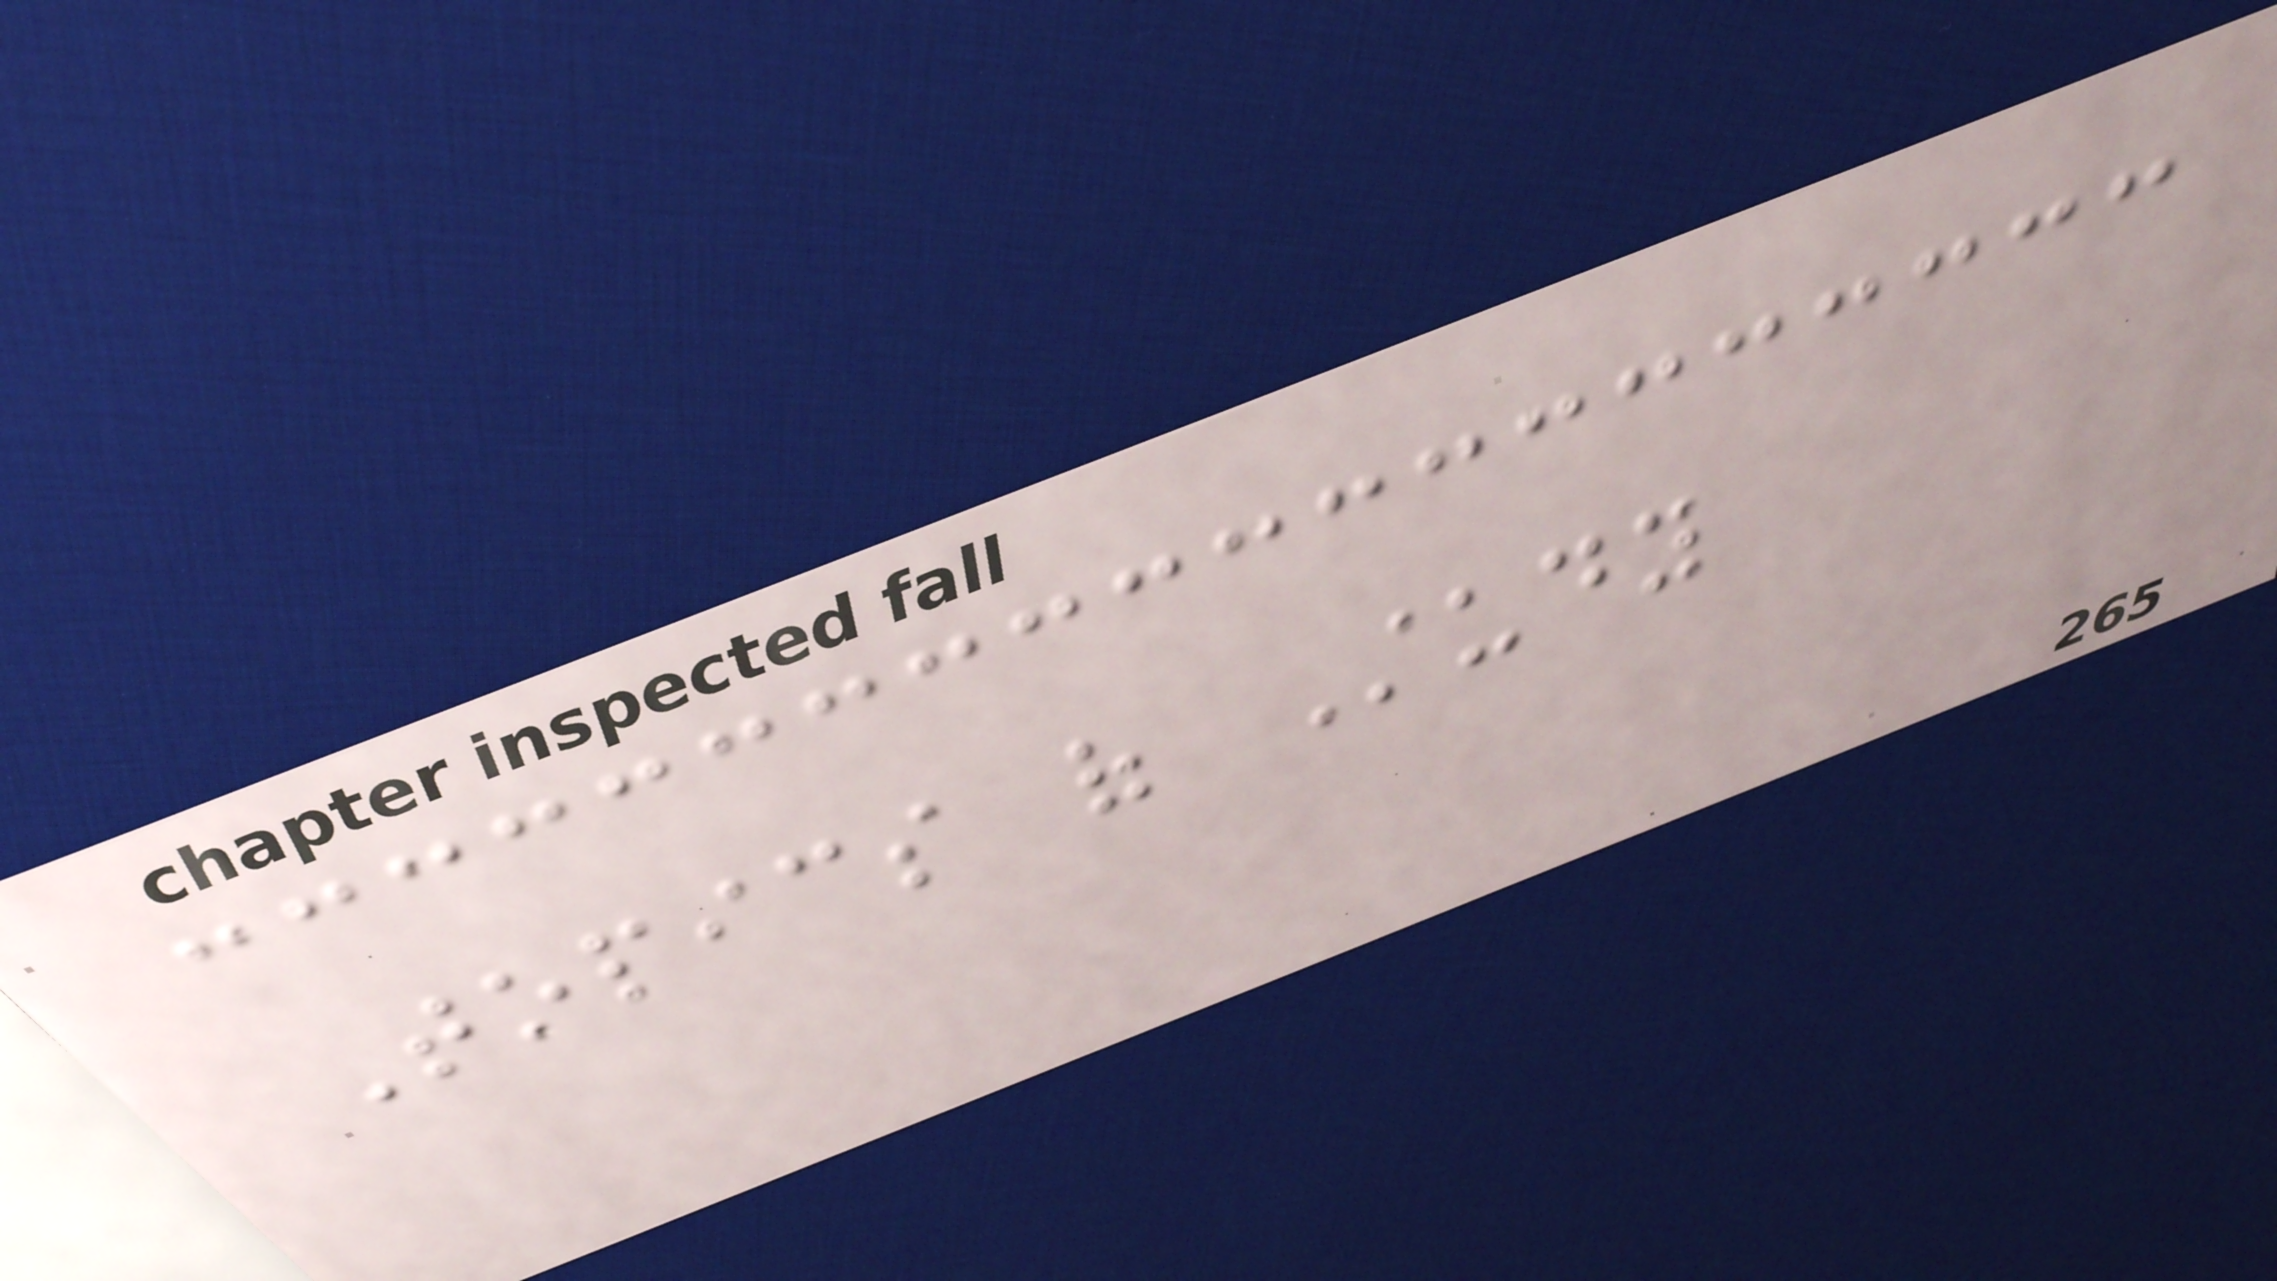Topics of Study
